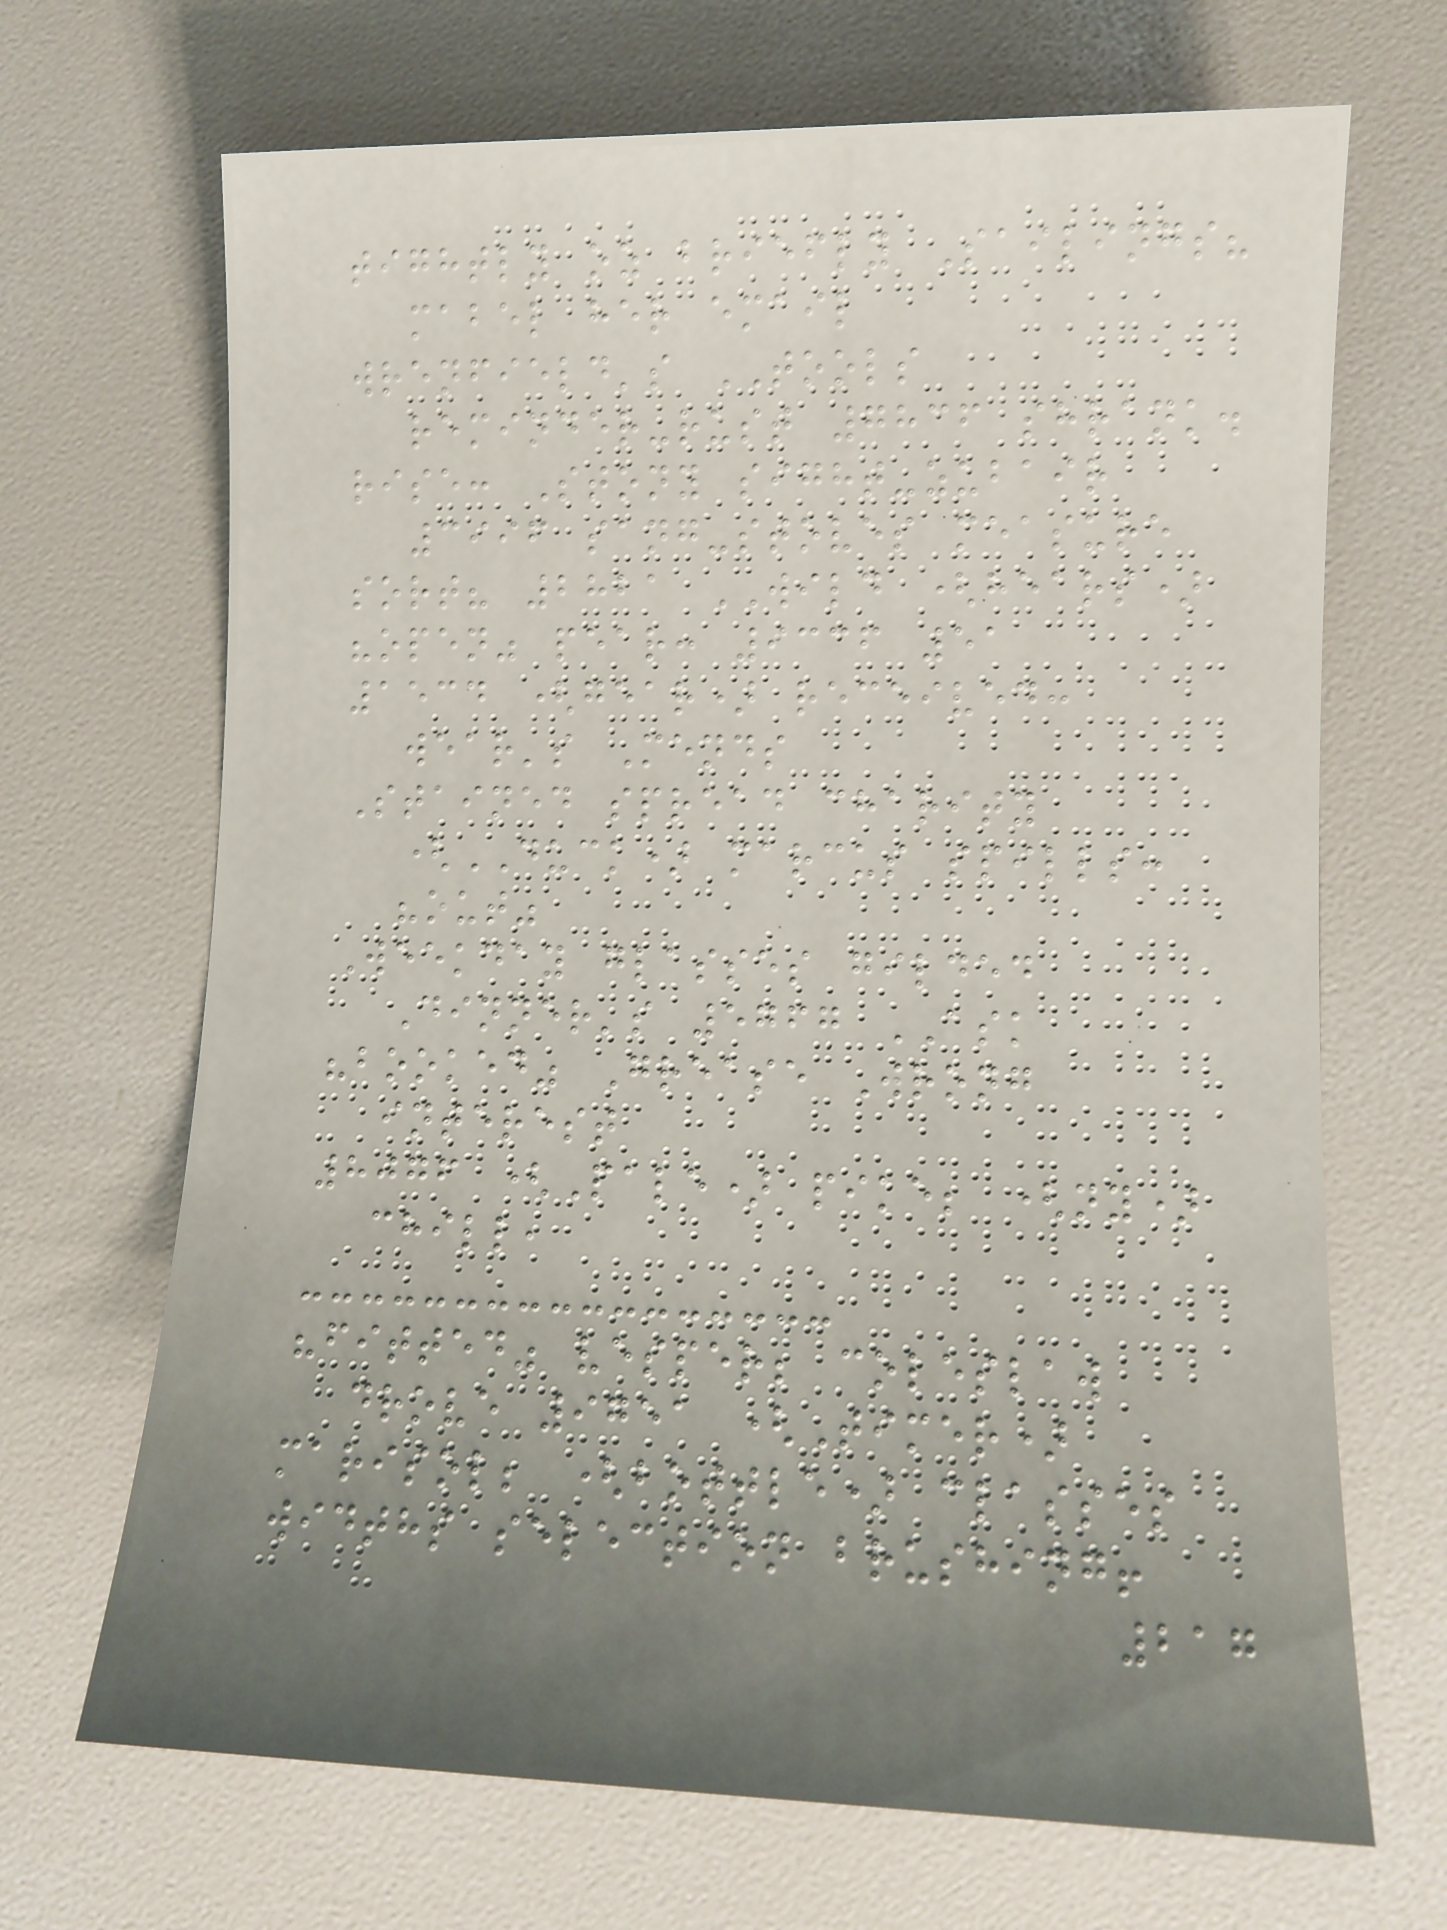tightly oz briefly Sailings?
mabel her email
wrenfield's TOOLS
reminder-rust 7836 shrank.
rise: Stony sight-zubair
3996 sang-stoves measure
sort? 2821 WILD (hears)
"open" pear: 9336 51
1534 (gear) received:
wear's Mends
Stained spread charity
(DUCK) marcus spills:
"out"
Weekday glasses gilded
Dinner's 5767 ASK
"booked" Grease Wrong
interest
8076 (Pale) pike; (ny)
chill,
"fitted" vesper; coleslaw
drove 9751 (Timer)
marisol; (bottle) classes
widths selection brushing!
217
